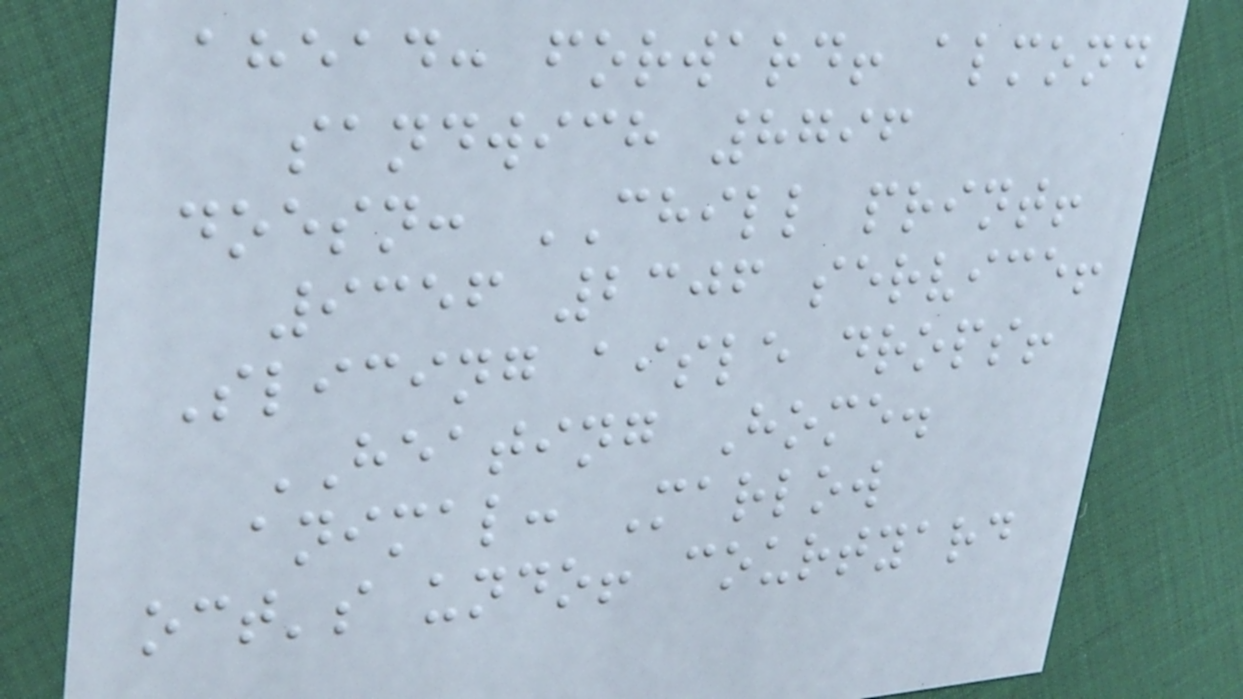ahead: forward! almond
sandwich 8796
doesn: CHILL print!
9356 2306 service!
Slicing aisle drops!
HEATING Home.
animal: Marlow
oct's undo! courtyard
